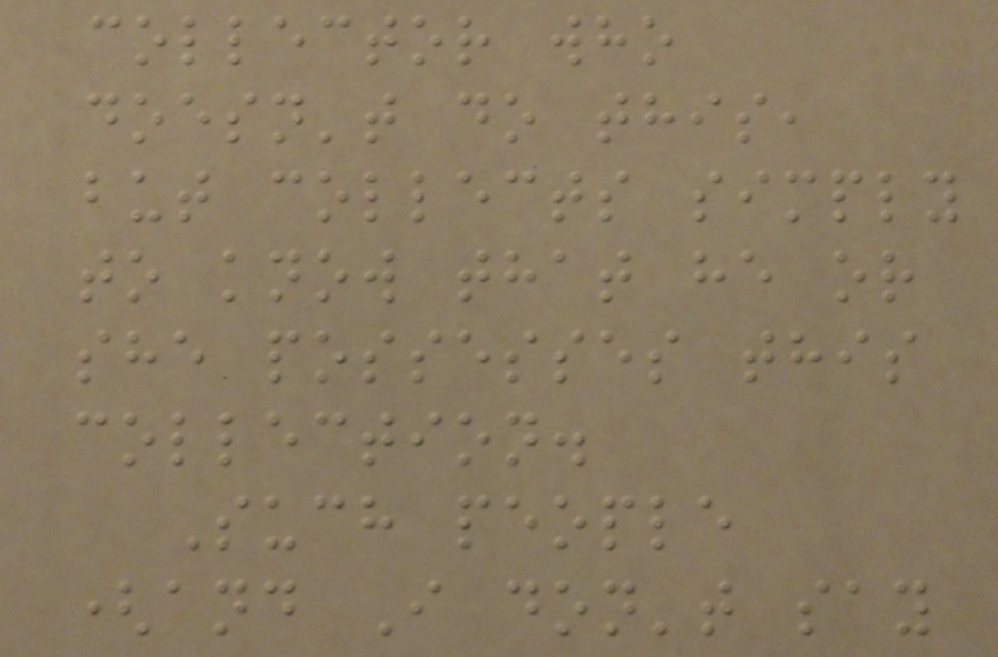collector who
doesn't do this,
but collects simply
to know that he or
she possesses this
collection.
Such people
(and I don't say
